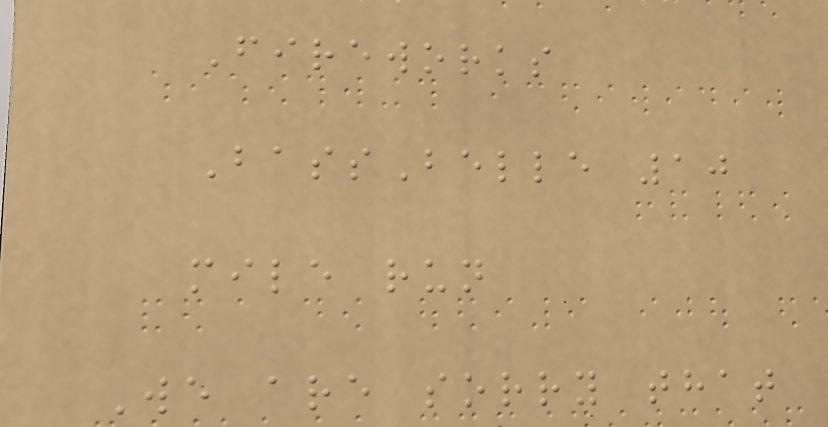Fireworks
BassBelle 10
mile run
We are sorry that
